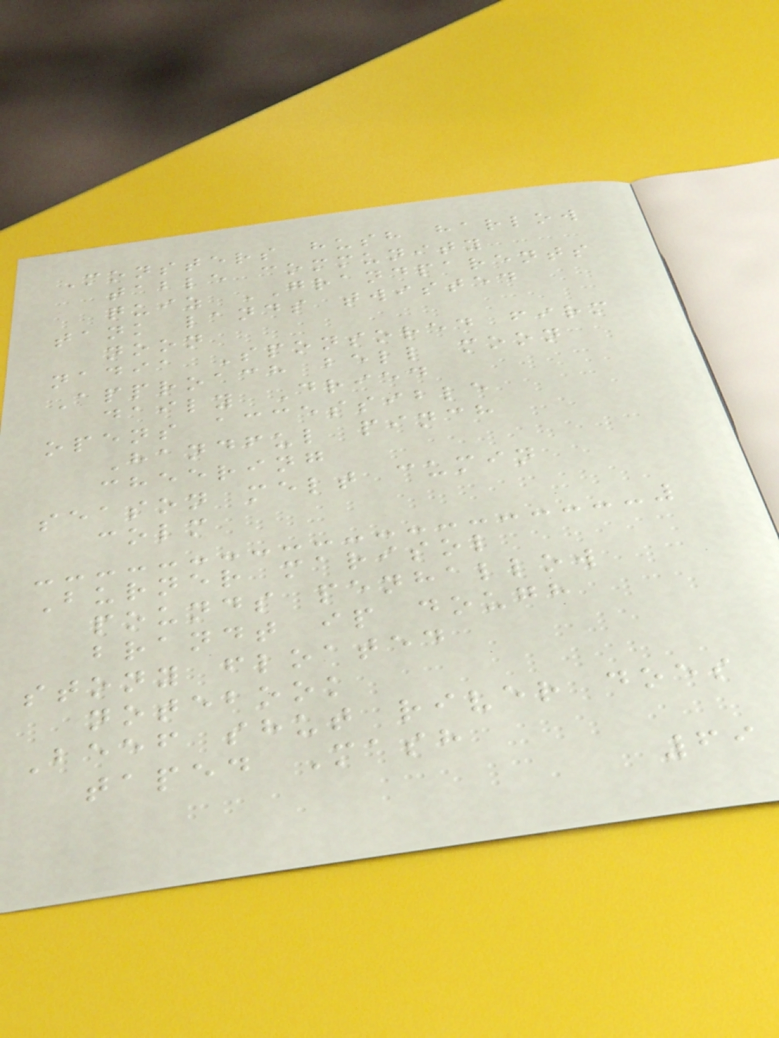Monsters hush harlow
table community
quiz GRANDPARENTS
tank lands twisted
noon
nadia Sponsored firm
Approach bell moon
daily Dried
opens accessible
Handful pinch
cheering
season melt cumin
colm
Burner marisol
pounds penhallow
brandt ip dough
stony floated
notebook
Beef shut river does
taped Mash
69
